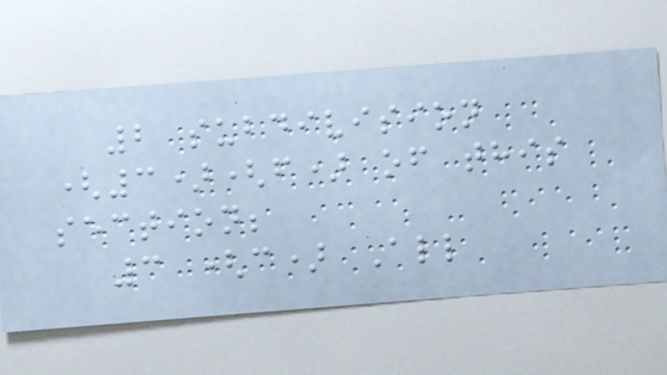2 subdivision
(3)(f) of this
section;
3 (c) All
